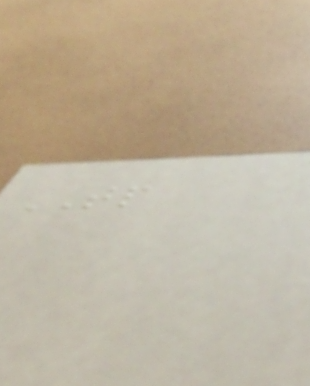TP
